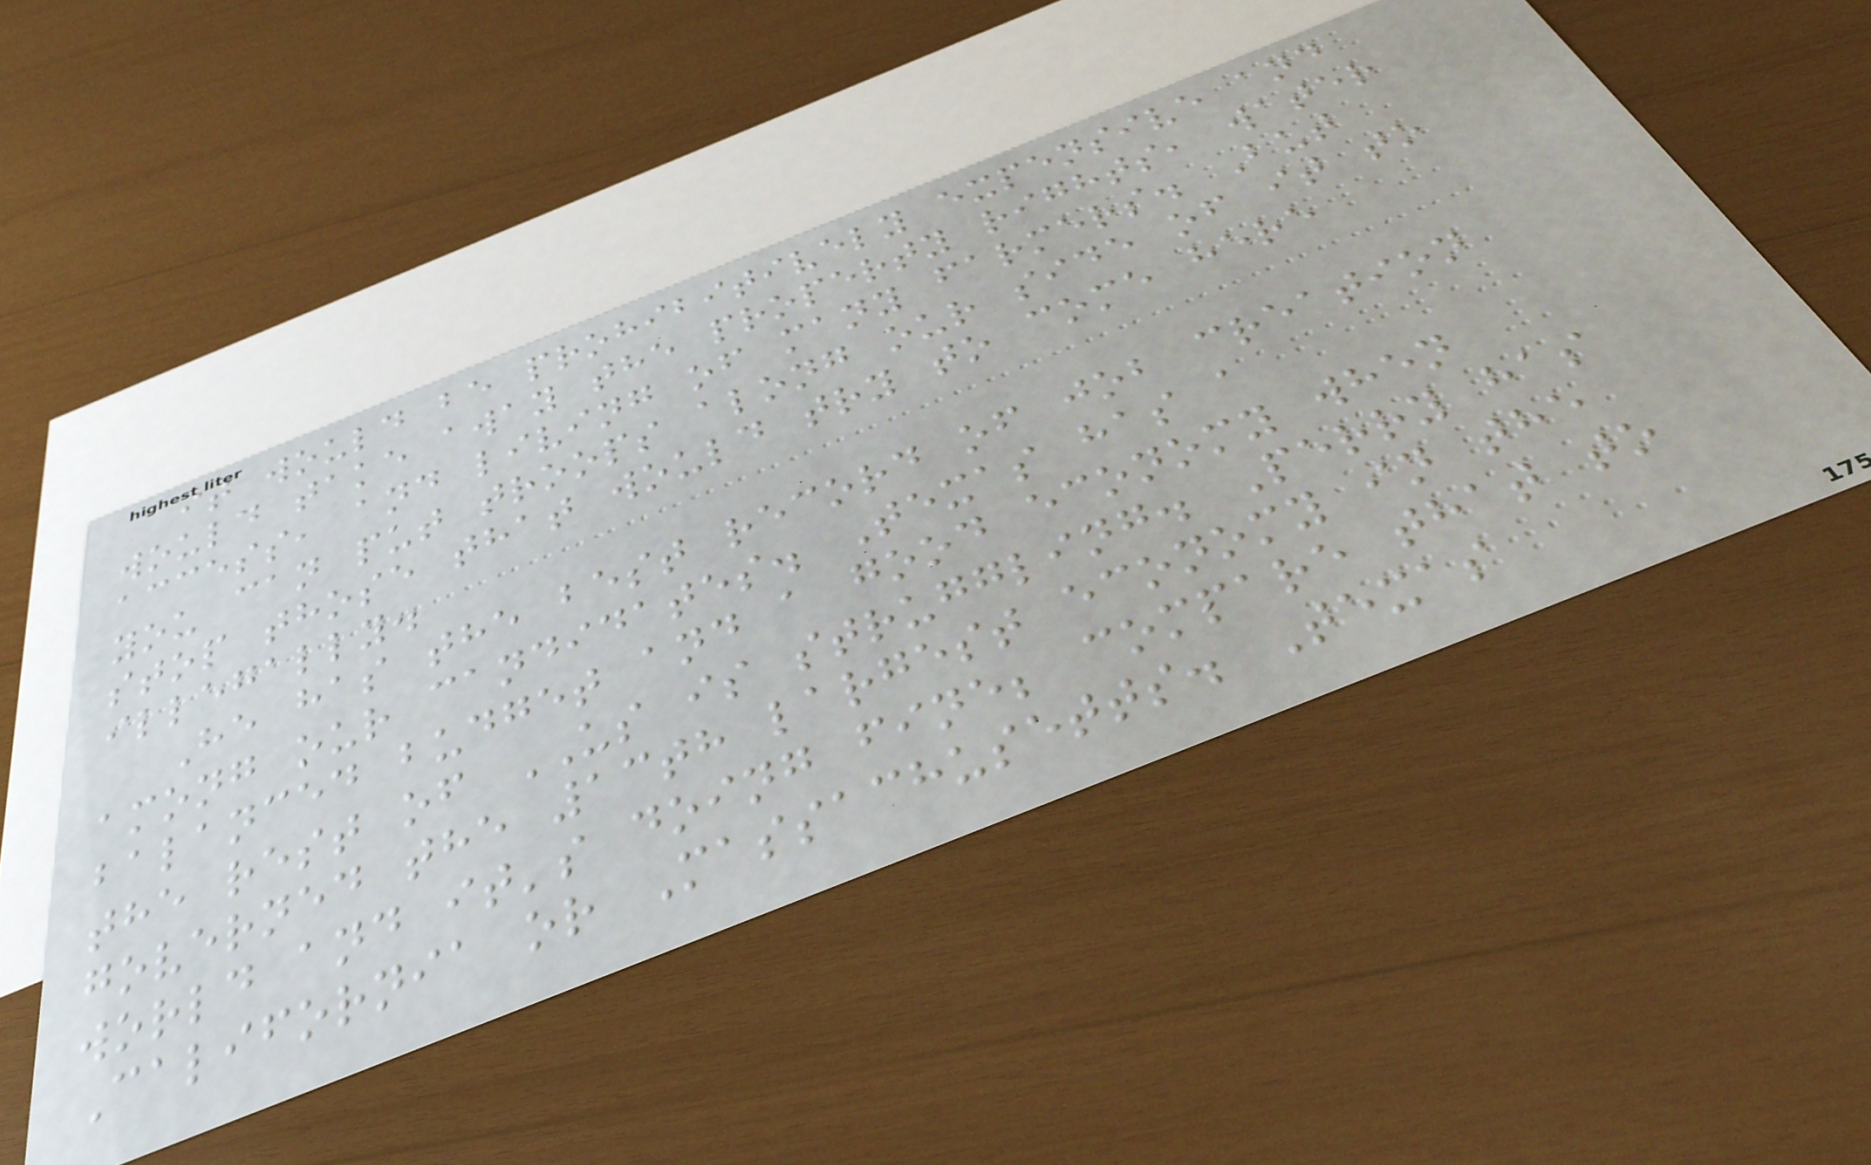it would be prohibitively expensive and
would take away the property rights, water
access, and living of many farmers. But
you can put troops along our side of it to
stop those that would try to come here
illegally.
He has the best record of job creation
among our candidates. Texas has a
balanced budget and a good economy when
the rest of US is struggling. Perry has
governed the 13th largest economy in the
world and it's doing fine; compare that to
California or Massachusetts. Texas
